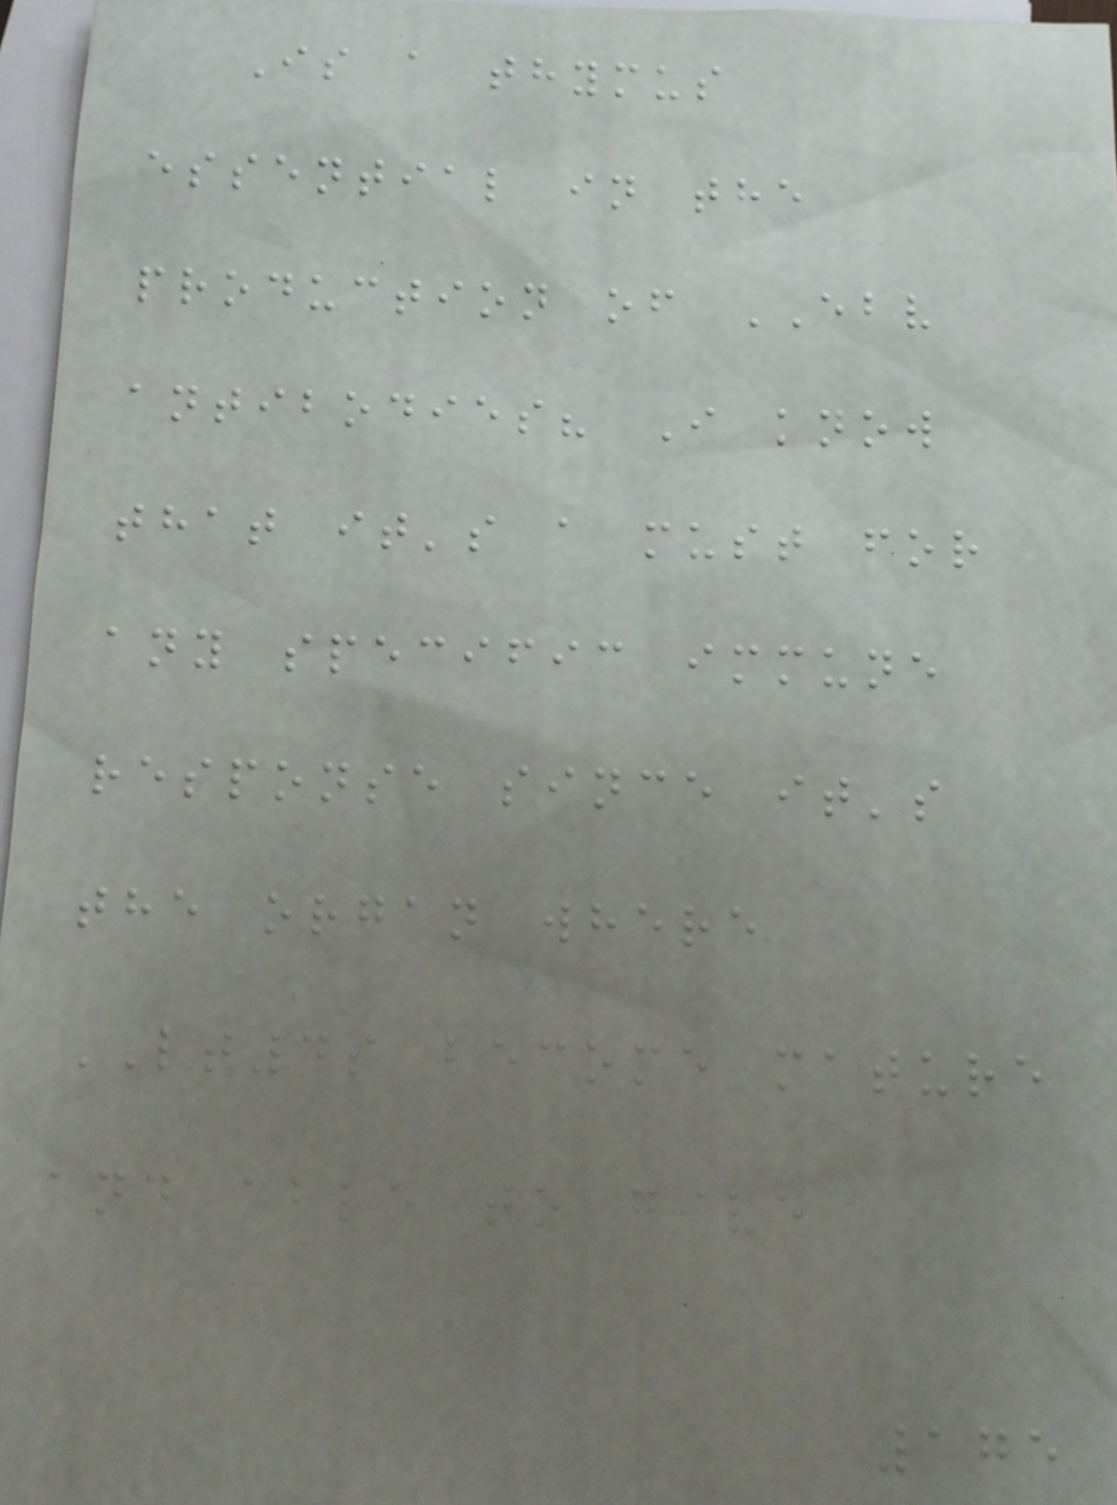Is a thymus
essential in the
production of EBV
antibodies? I know
that it's a must for
any specific immune
response since it's
the organ where
LT4s become mature
and able to give
175
